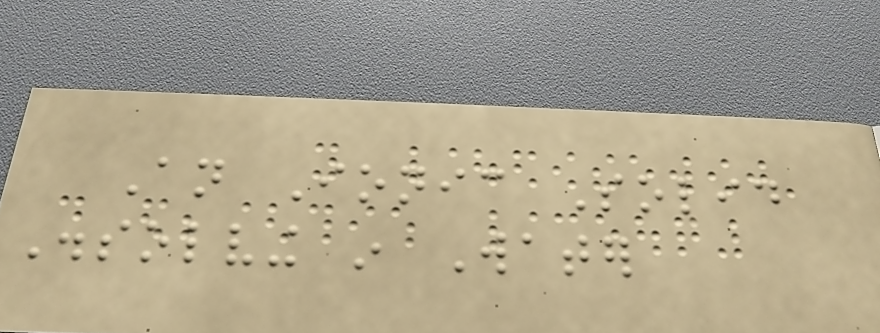An Ionic Solid
Dissolving in Water
